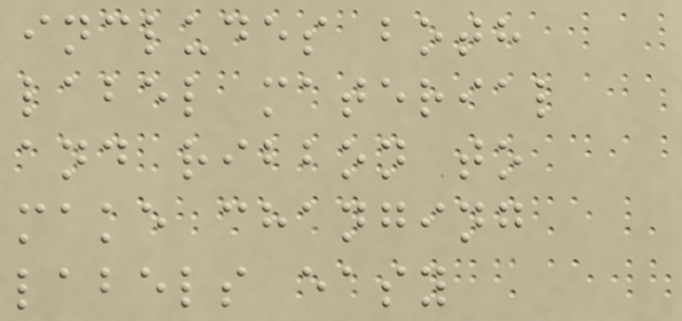includes both
label material
and ribbon to
make changing
labels easy
